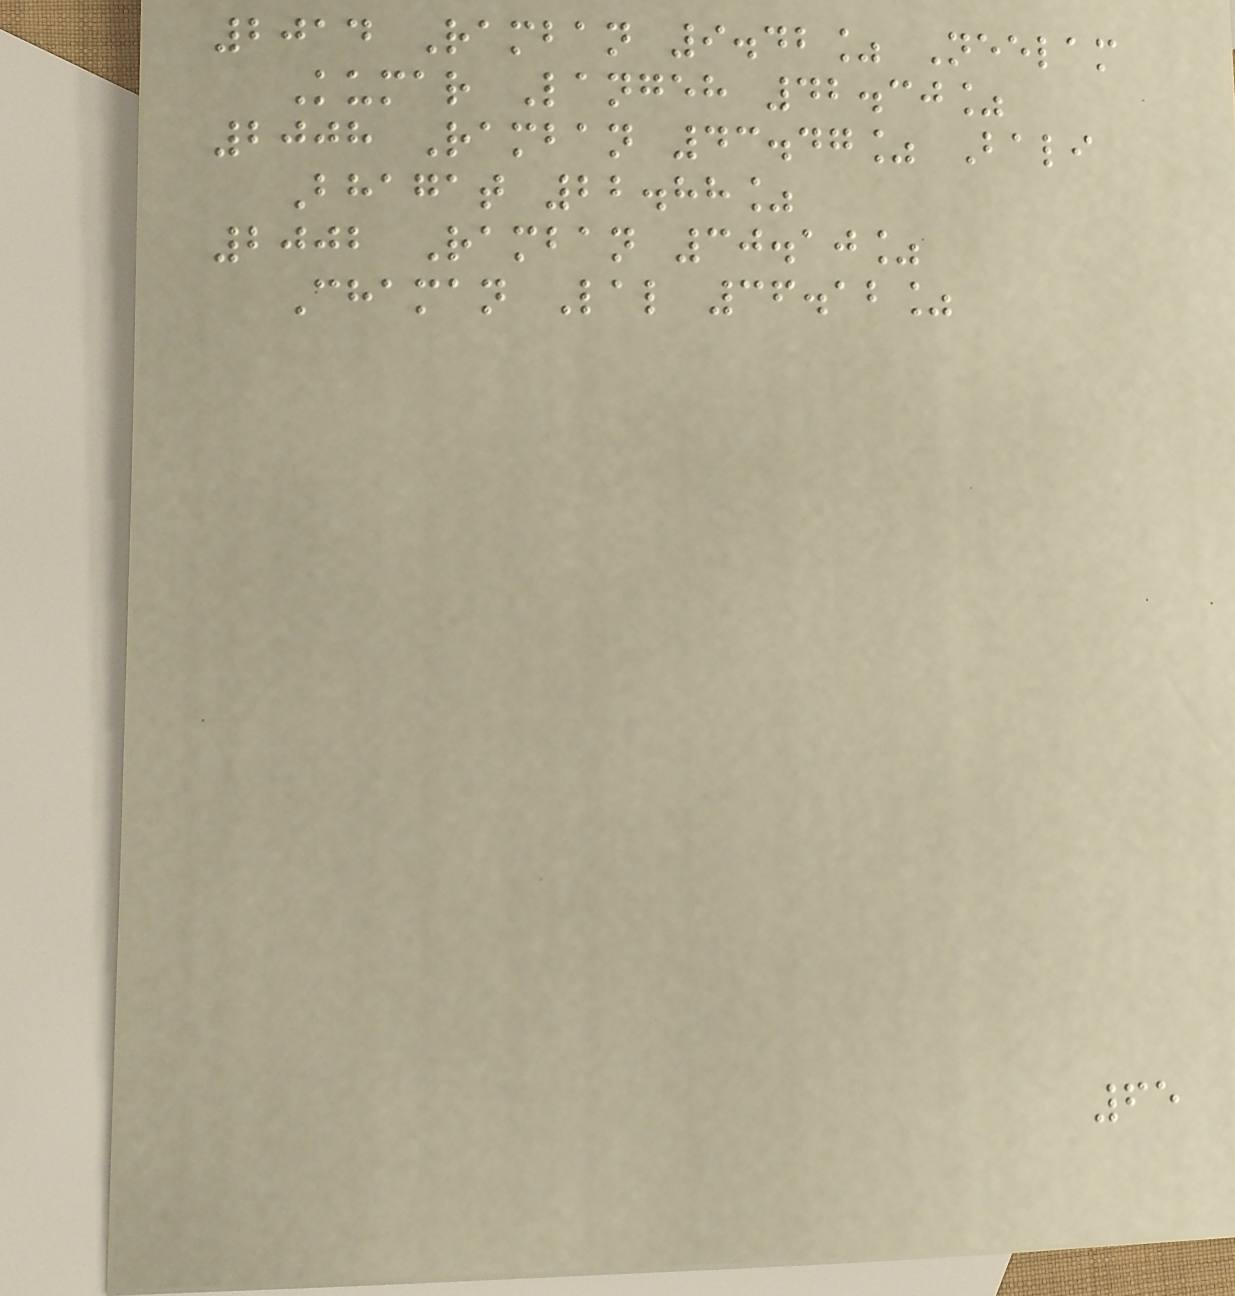2014 Ramban 9.42% Neelam
Kumar Langeh 42.30%
2008 Ramban 43.47% Bali
Bhagat 22.88%
2002 Ramban 30.10%
Chaman Lal 36.12%
65
